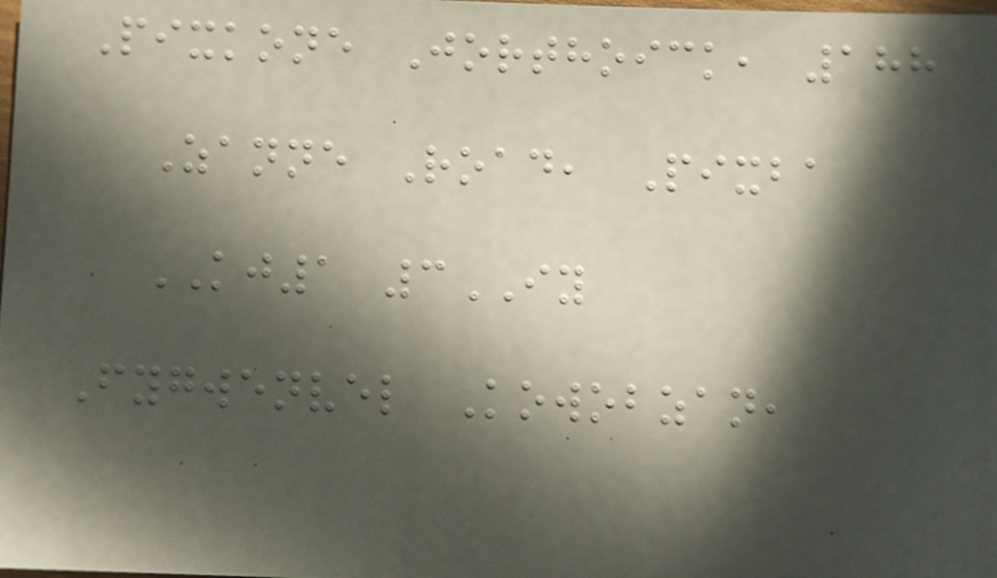Pixkone Jorthoick, 188
Zanne Road, Pixba
KJ1 3IY
Fygwenvel Kowobzan,
